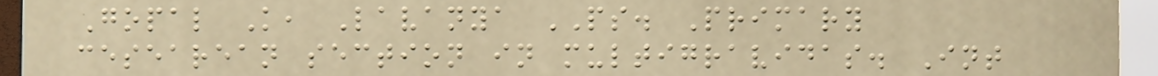Gopal K, Lavanya PS. Primary
cesearean section in multigravidas. Int
